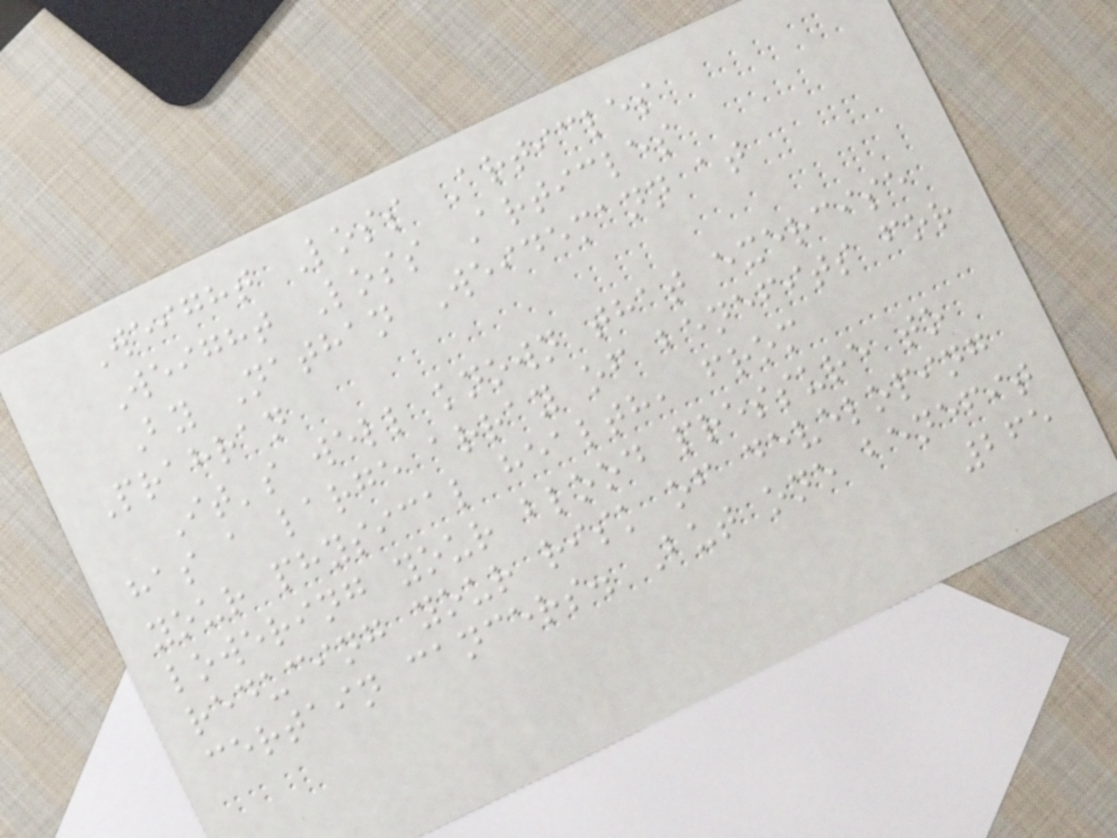Weight Loss Articles
Weight Loss Articles
By Nathan Weidemann at
Prahran
It's well known that exercise
has a large array of benefits for
your physical health, from
lowering your blood pressure to
reducing your risk of developing
certain cancers. But one benefit
265
